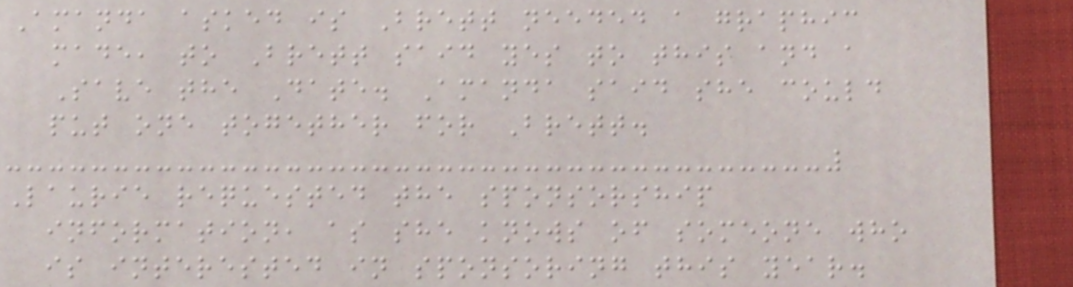Amanda asked is Brett needed a graphic
made, to Brett said yes to this and a
Save the Date. Amanda said she could
put one together for Brett.
Laurie requested the sponsorship
information, as she knows of someone who
is interested in sponsoring this year.
